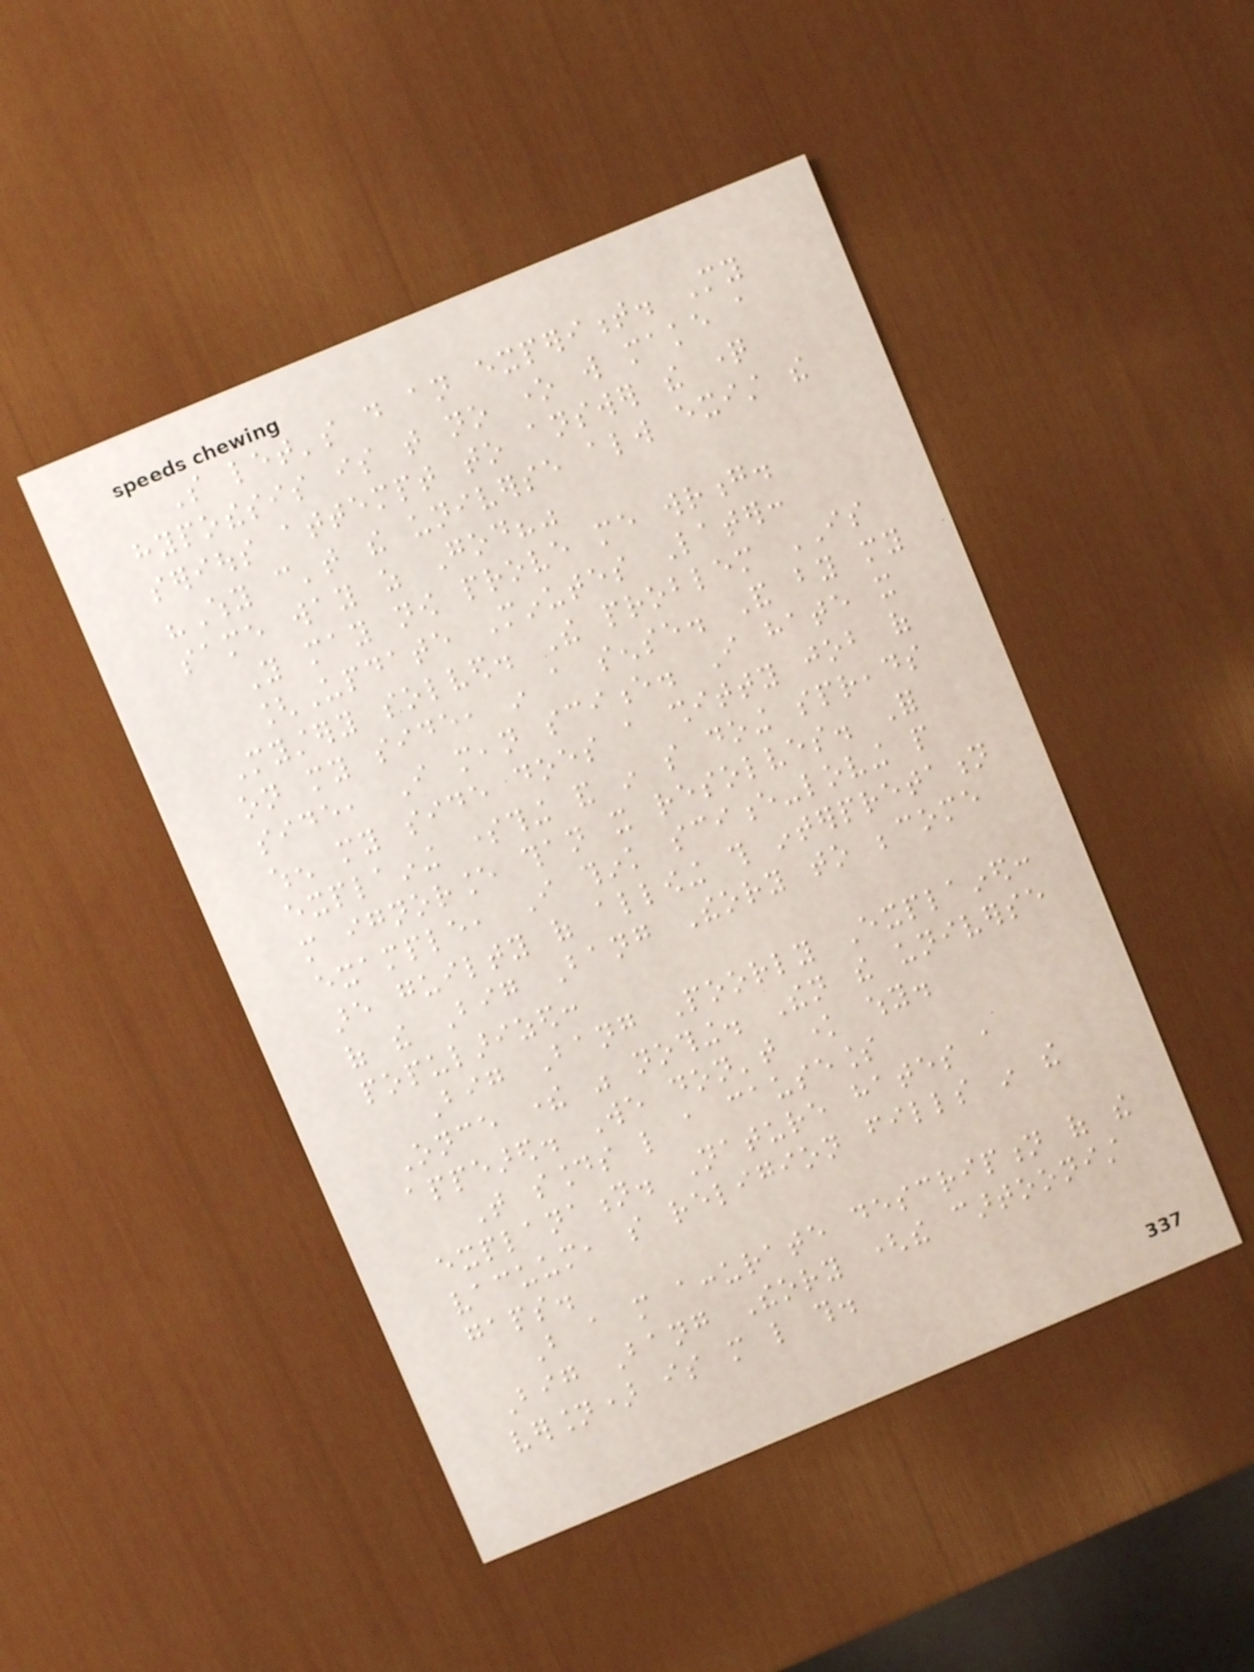So let's do an experiment. My
hypothesis is that no one will make a
serious attempt to answer the question
"Why can't the universe always exist the
same way as God?"
You may now prove me wrong.
[Update Minutes Later:
Mystery solved. The problem IS
on my side, in a sense. And by my
side, I mean science. I hate it
when my side does a shitty job of
explaining something and in so doing spreads
more ignorance than it resolves. For
example, I think science-loving people
are guilty of allowing this interpretation
of the Big Bang Theory to become
popularized:
Big Bang Poorly Explained:
Once there was nothing. Then the universe
appeared. We don't know why.
That sounds like a causeless
explanation. Nature hates a
vacuum, so religion fills in the
gaps.
But a more accurate description of the
Big Bang Theory (the cartoonist
version) is more like this.
